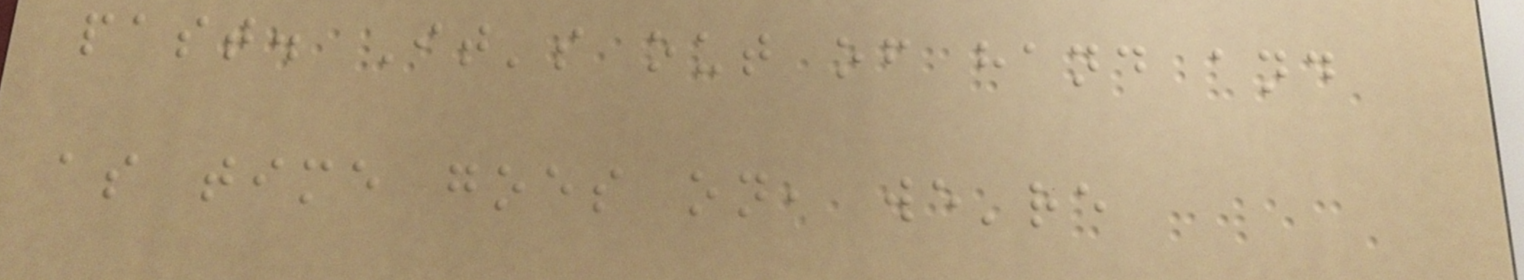past. It's out of hand and
as time goes on, we're
